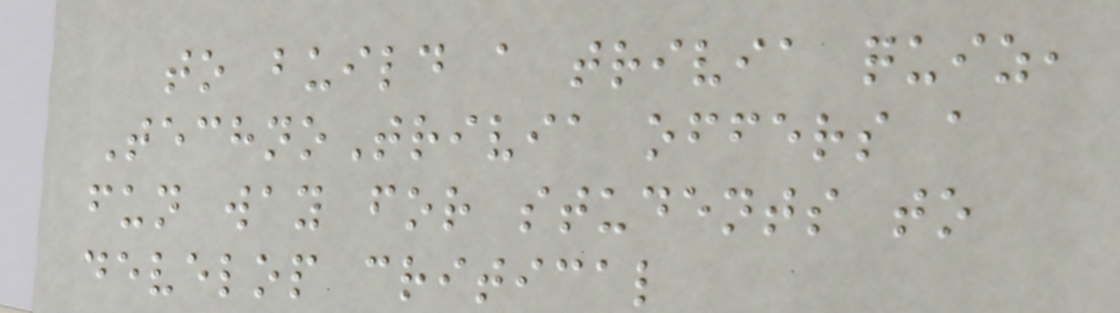to build a trivia quiz,
TechnoTrivia offers a
fun way for students to
develop critical
